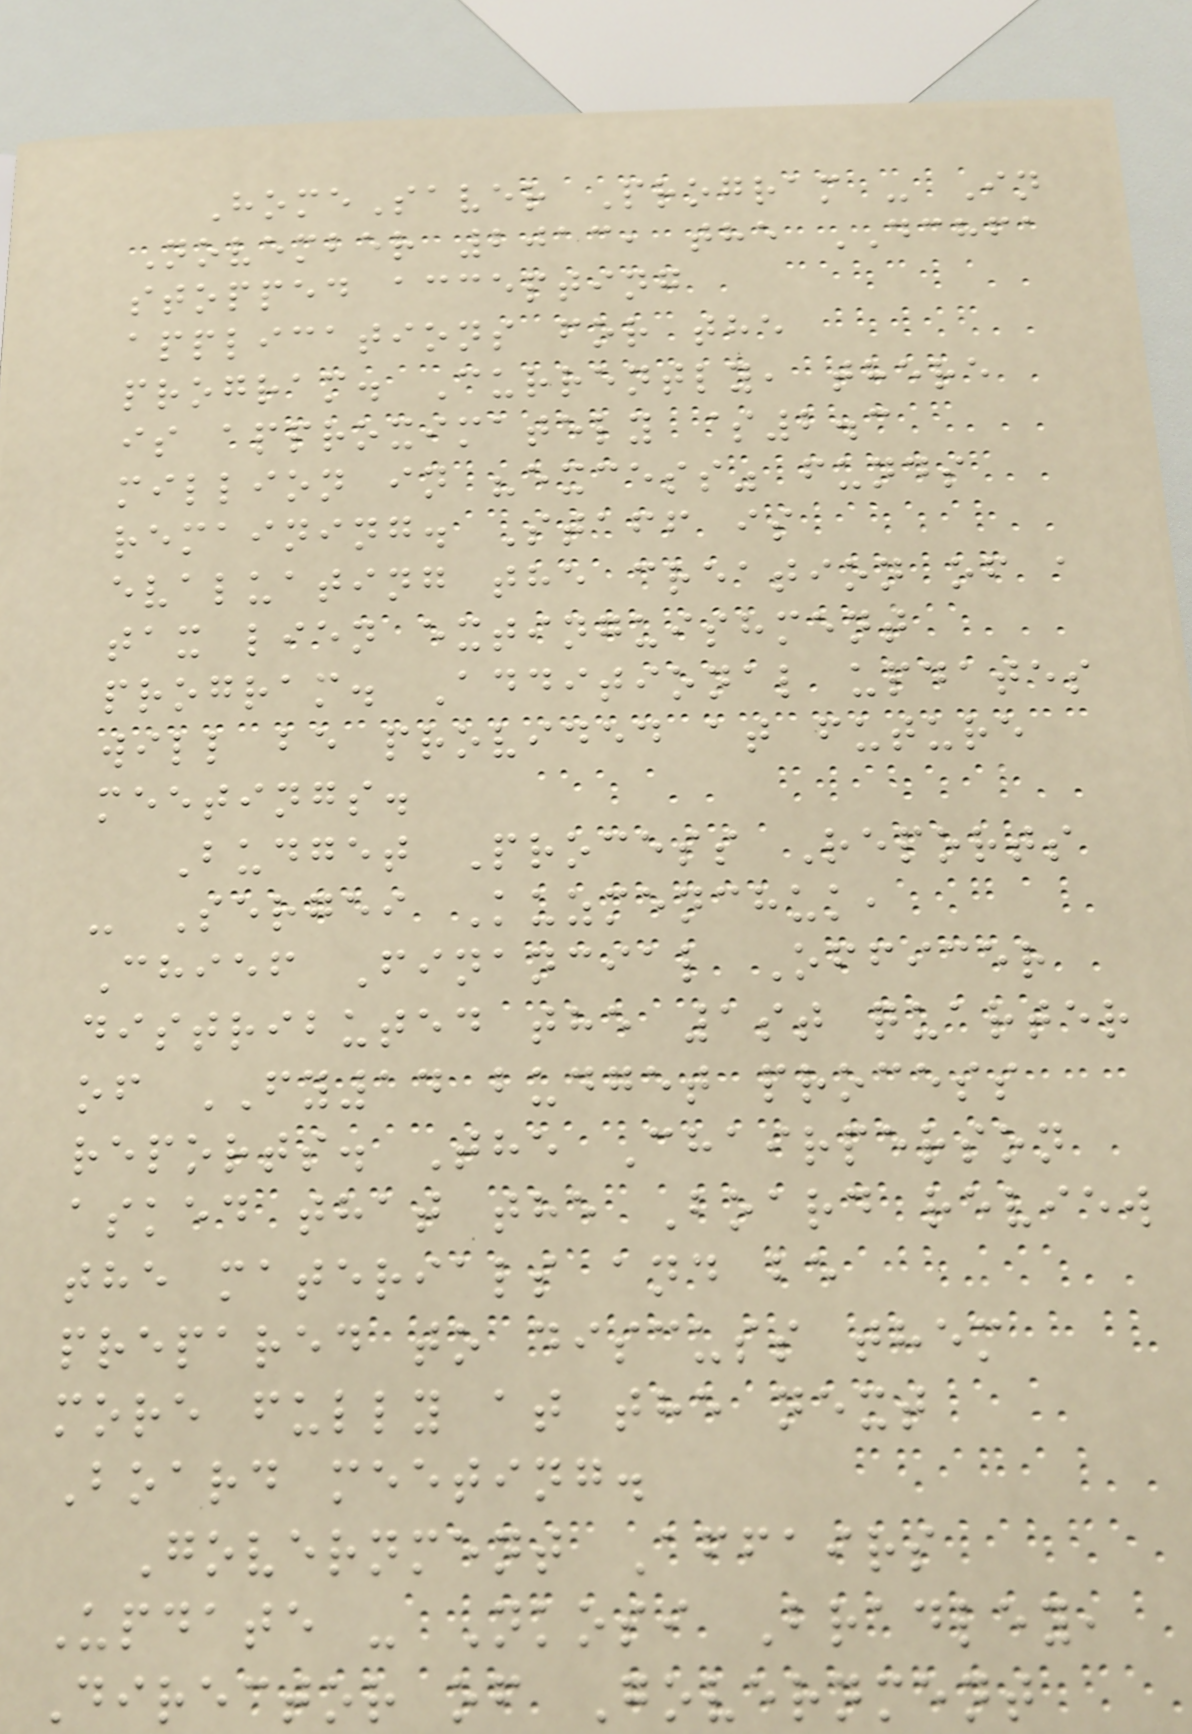HomeSaver Program - In
November 2013, the DCHFA
stopped accepting
applications for the
program. Currently, there
is approximately $2.3
million in "excess" funds
remaining. Staff is
evaluating the creation of a
tax lien extinguishment
program. Additional updates
will be provided at future
meetings.
Budget Process Reports
- Sergei Kuzmenchuk,
Chief Financial Officer
distributed the 1st quarter
of FY14 budget process
reports. The Chairperson
asked that the Board review
the materials and be
prepared to discuss them
more fully at the next
Board meeting.
Government Affairs
Update - Nkosi Bradley,
Director of Government
